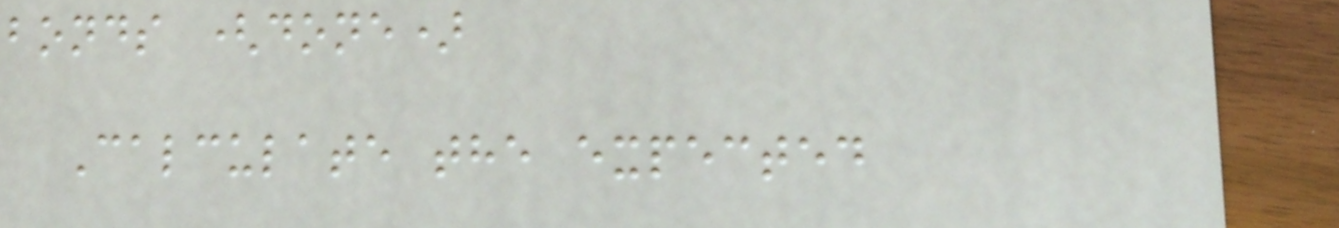bonds (done)
Calculate the expected
